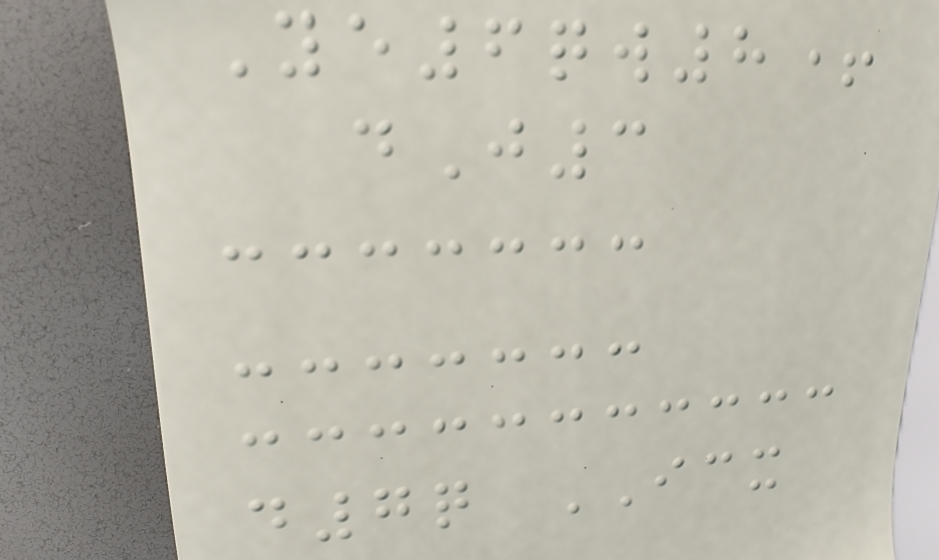Ye6qw8+
dJ3
d7q ICX
